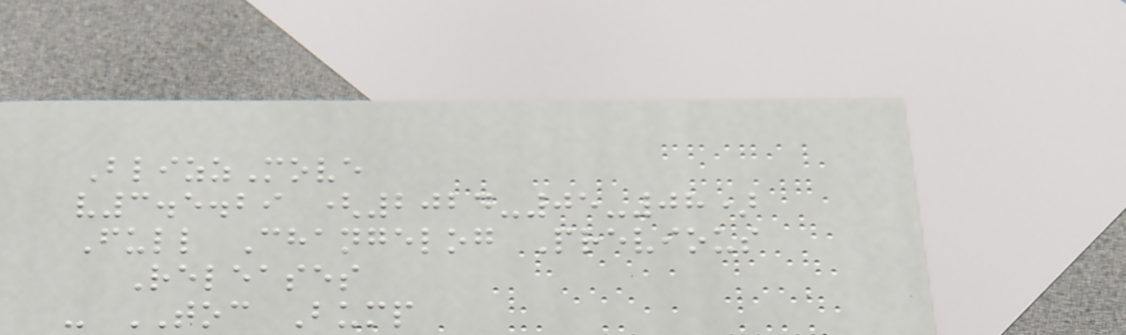BlizzMove
v3.5.29 (2024-05-08)
Full Changelog Previous
Releases
- TOC Bump
